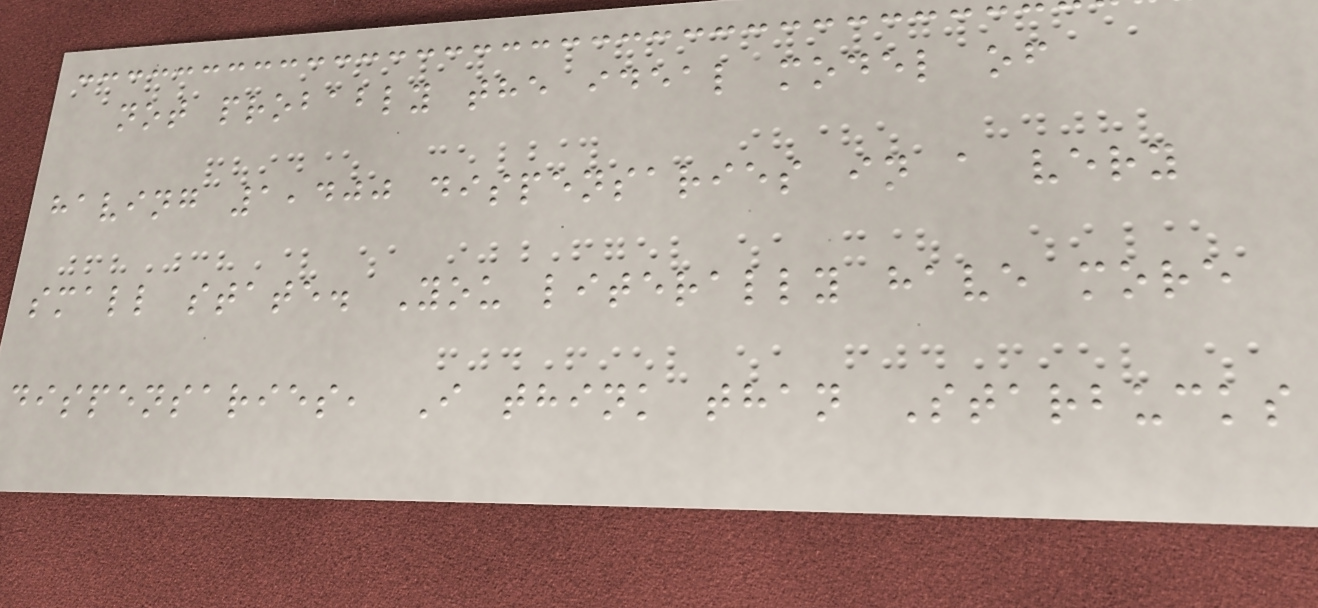not probably the ideal model of
having 1,400 dispensaries in a very
small state. You literally have more
dispensaries, I think than Starbucks
